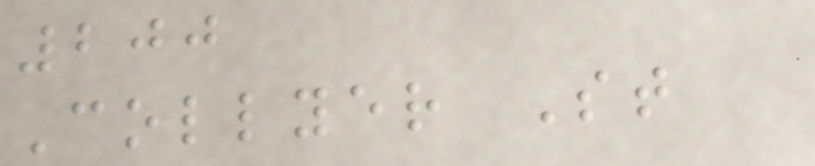200
Collyer St
